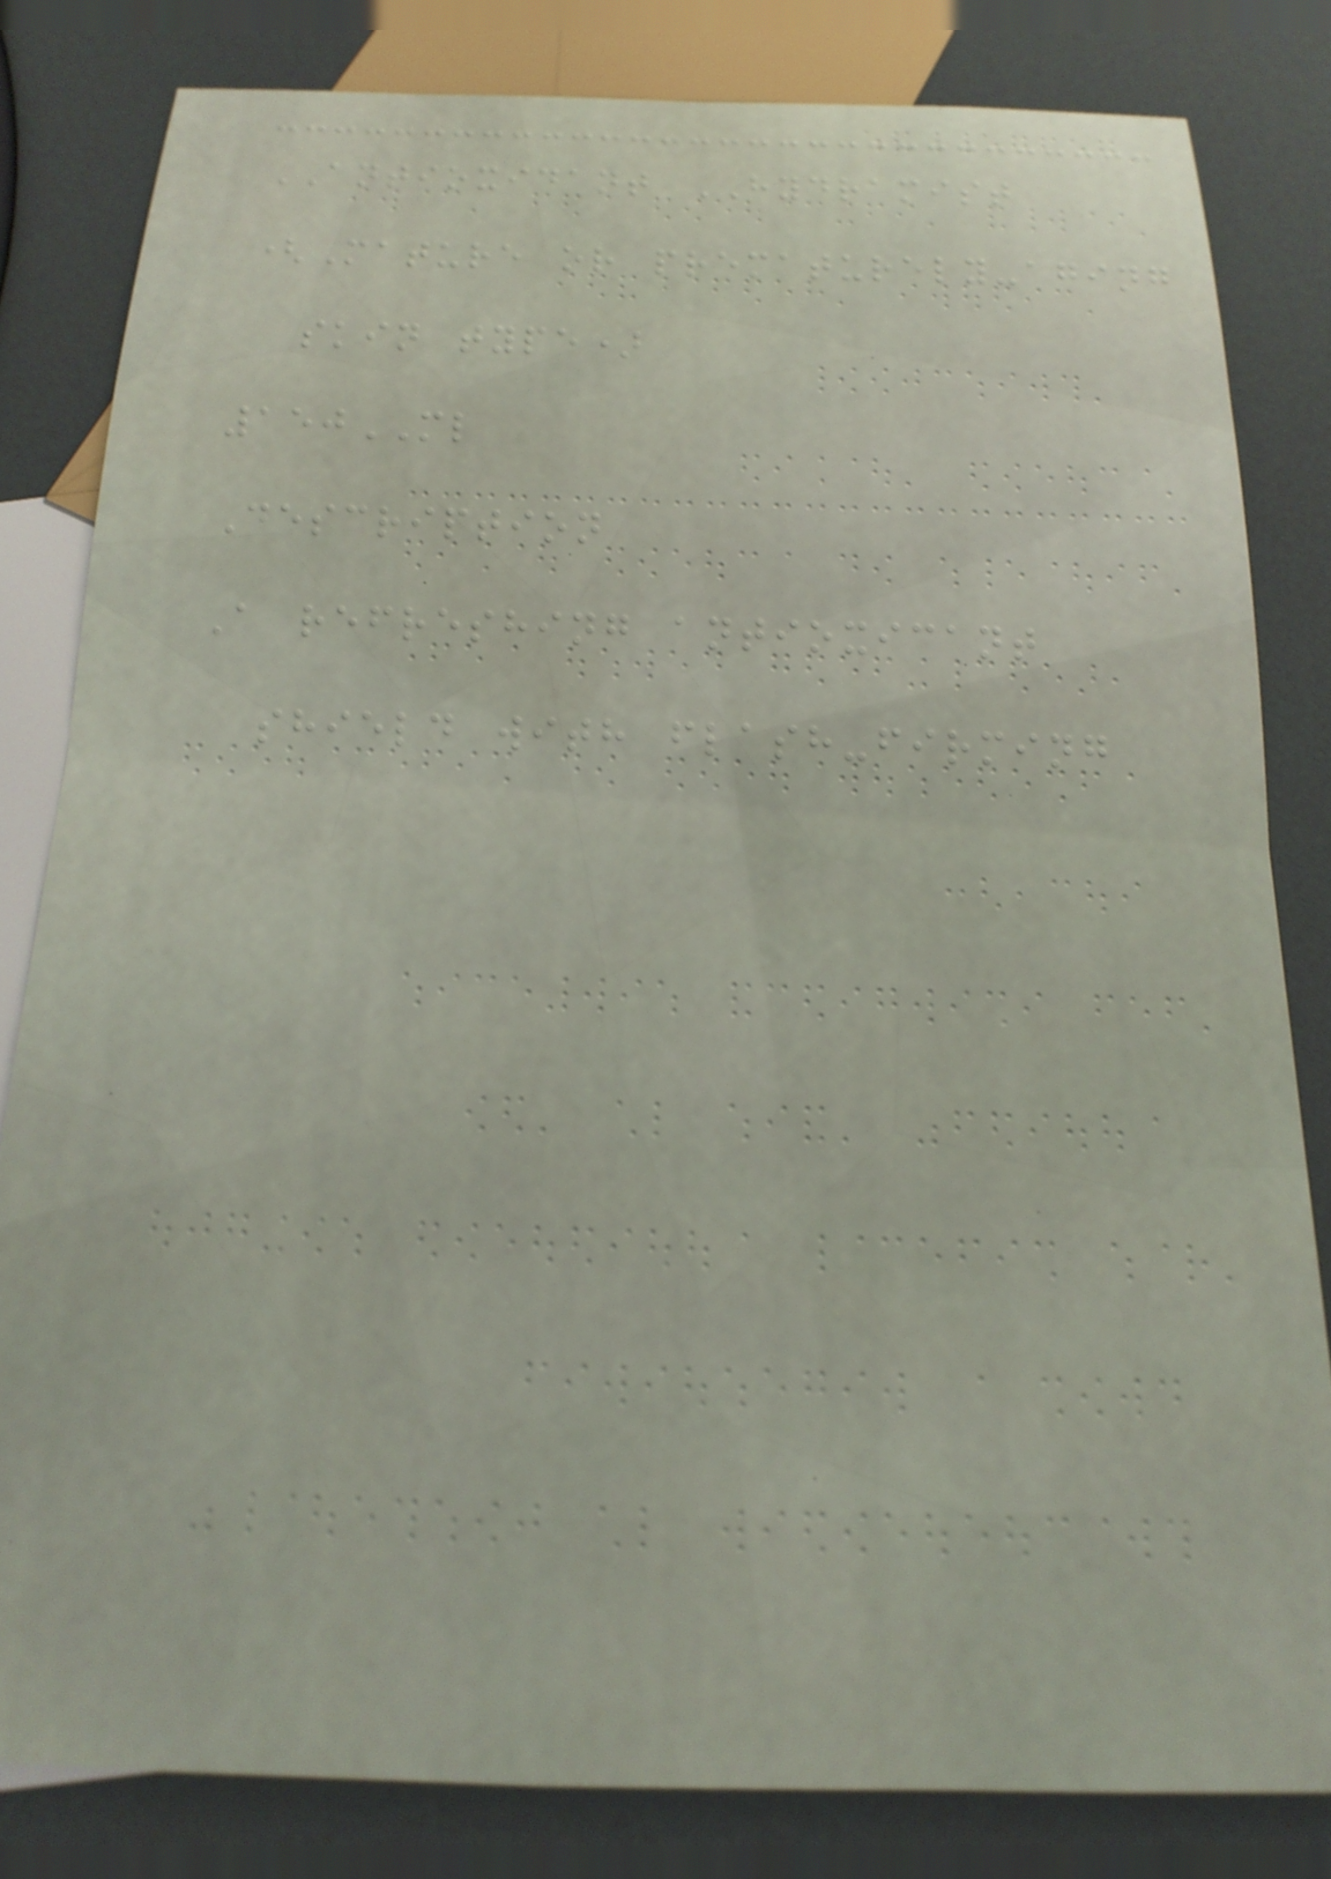ANTIOXIDANT HYDRAMIST
(Mature or prematurely-aging
skin type)
150ML
Description
A refreshing antioxicant
shield with flash-firming
